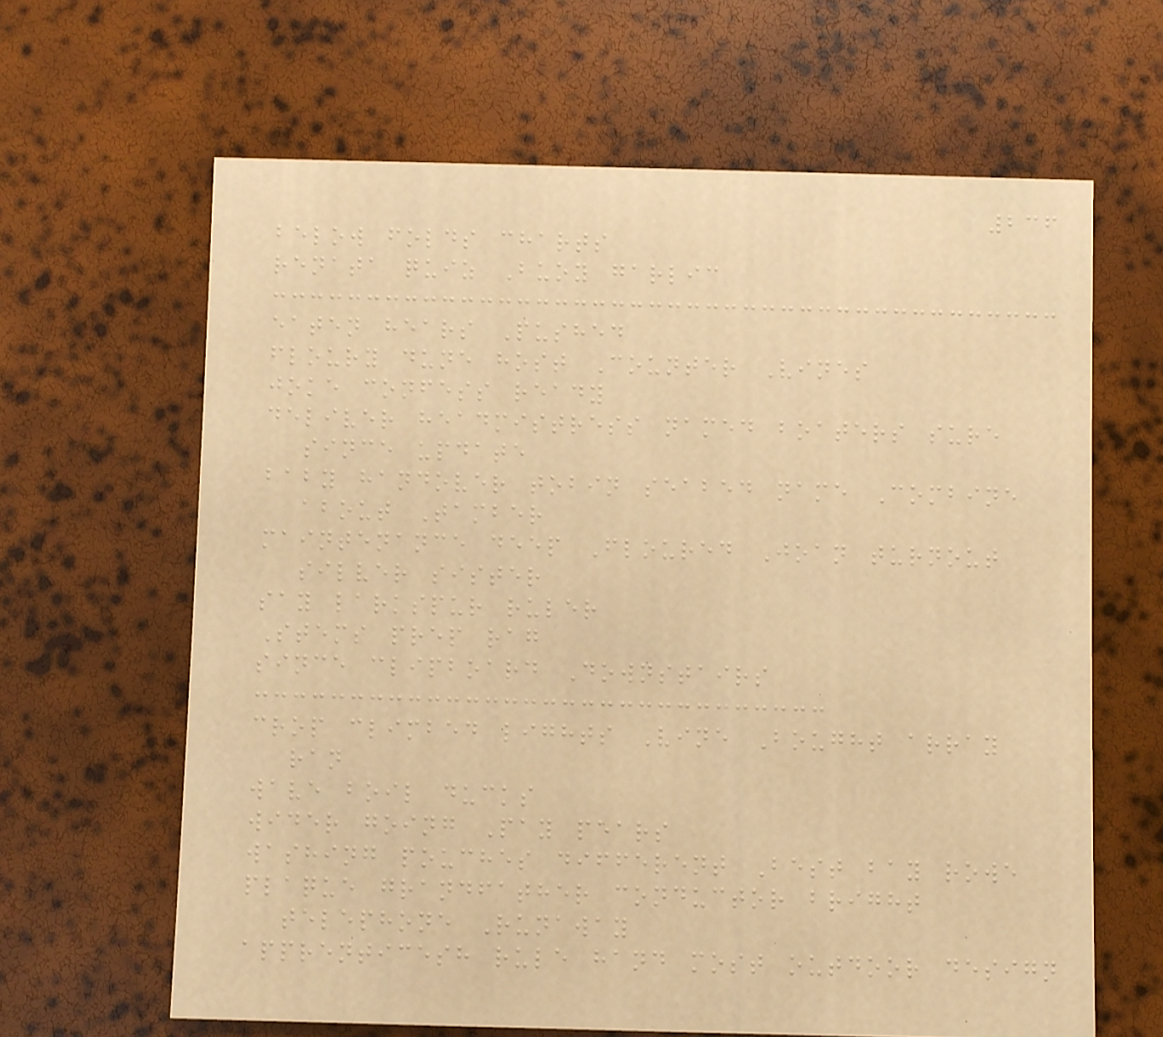236
below folds charts
renata quiz Buoy garlic
eaten hears Pushed
floury dune host Counter Vines
joke confess ready
deliver headmistress named boaters sure
since update
baby handover tobin seabed name Combine
about Tamber
maintenance deep Floured Joan turnout
silver sister
say larkspur ruler
Stems prep rag
since clipboard Downstairs
crop climbed lights Vine Bought array
ran
wave boil ducks
wider going Pay pears
washing pouches different Best bay rowe
plaque grandfather conductor bright
telephone Runaway
apprenticesh rule hand most outdoor design
